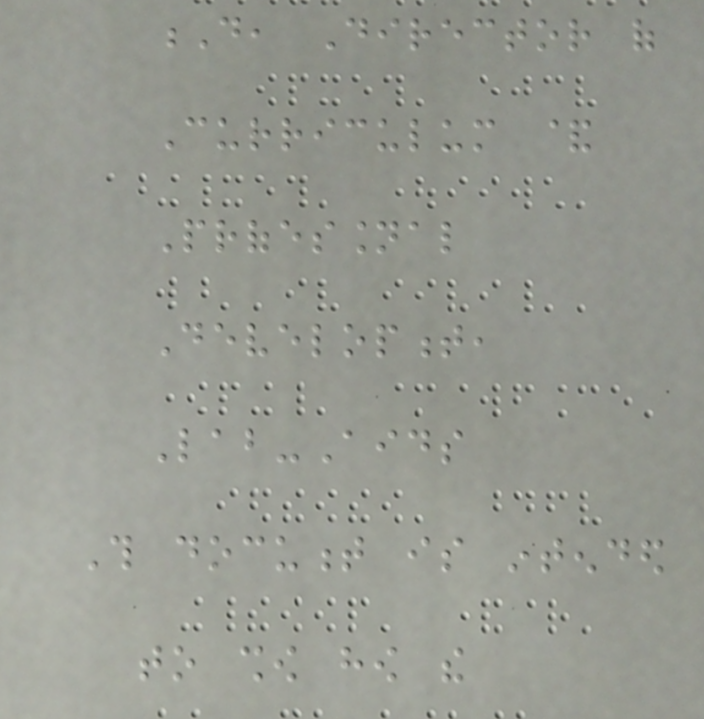D, Director of
Curriculum &
Professional
Development,
Lab-Aids
This document is intended
to show how the
